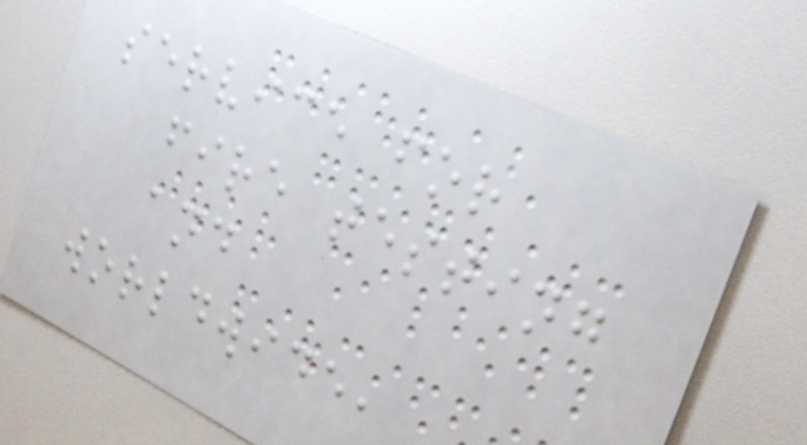service for
fire testing
and
worldwide,
